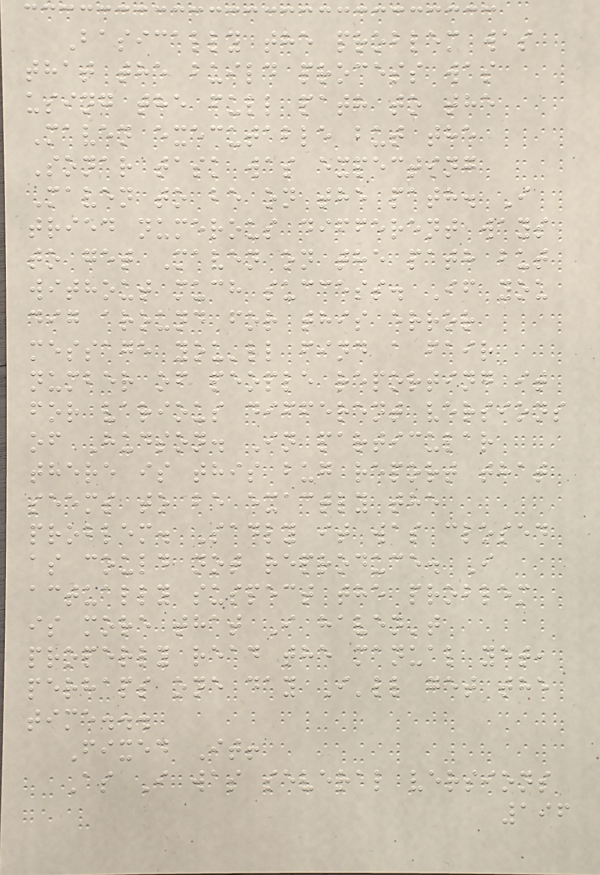Basically the problem was
that the build process was
using the full path to the
Maven executable but the
Sonar task was expecting
Maven to be on the path. I
tried numerous different ways
to get Maven on the path but
without much success. If you
dig around for this error
message you'll find a fair
number of people reporting it
for various different versions
of Hudson. In particular
there is this bug report that
seems to be exactly the
problem. Sadly it was closed
as could not reproduce. I
actually suspect the problem
is more that I haven't
properly read the manual yet,
perhaps one day I'll get the
time...
Fixed It!
As I was several versions
196
